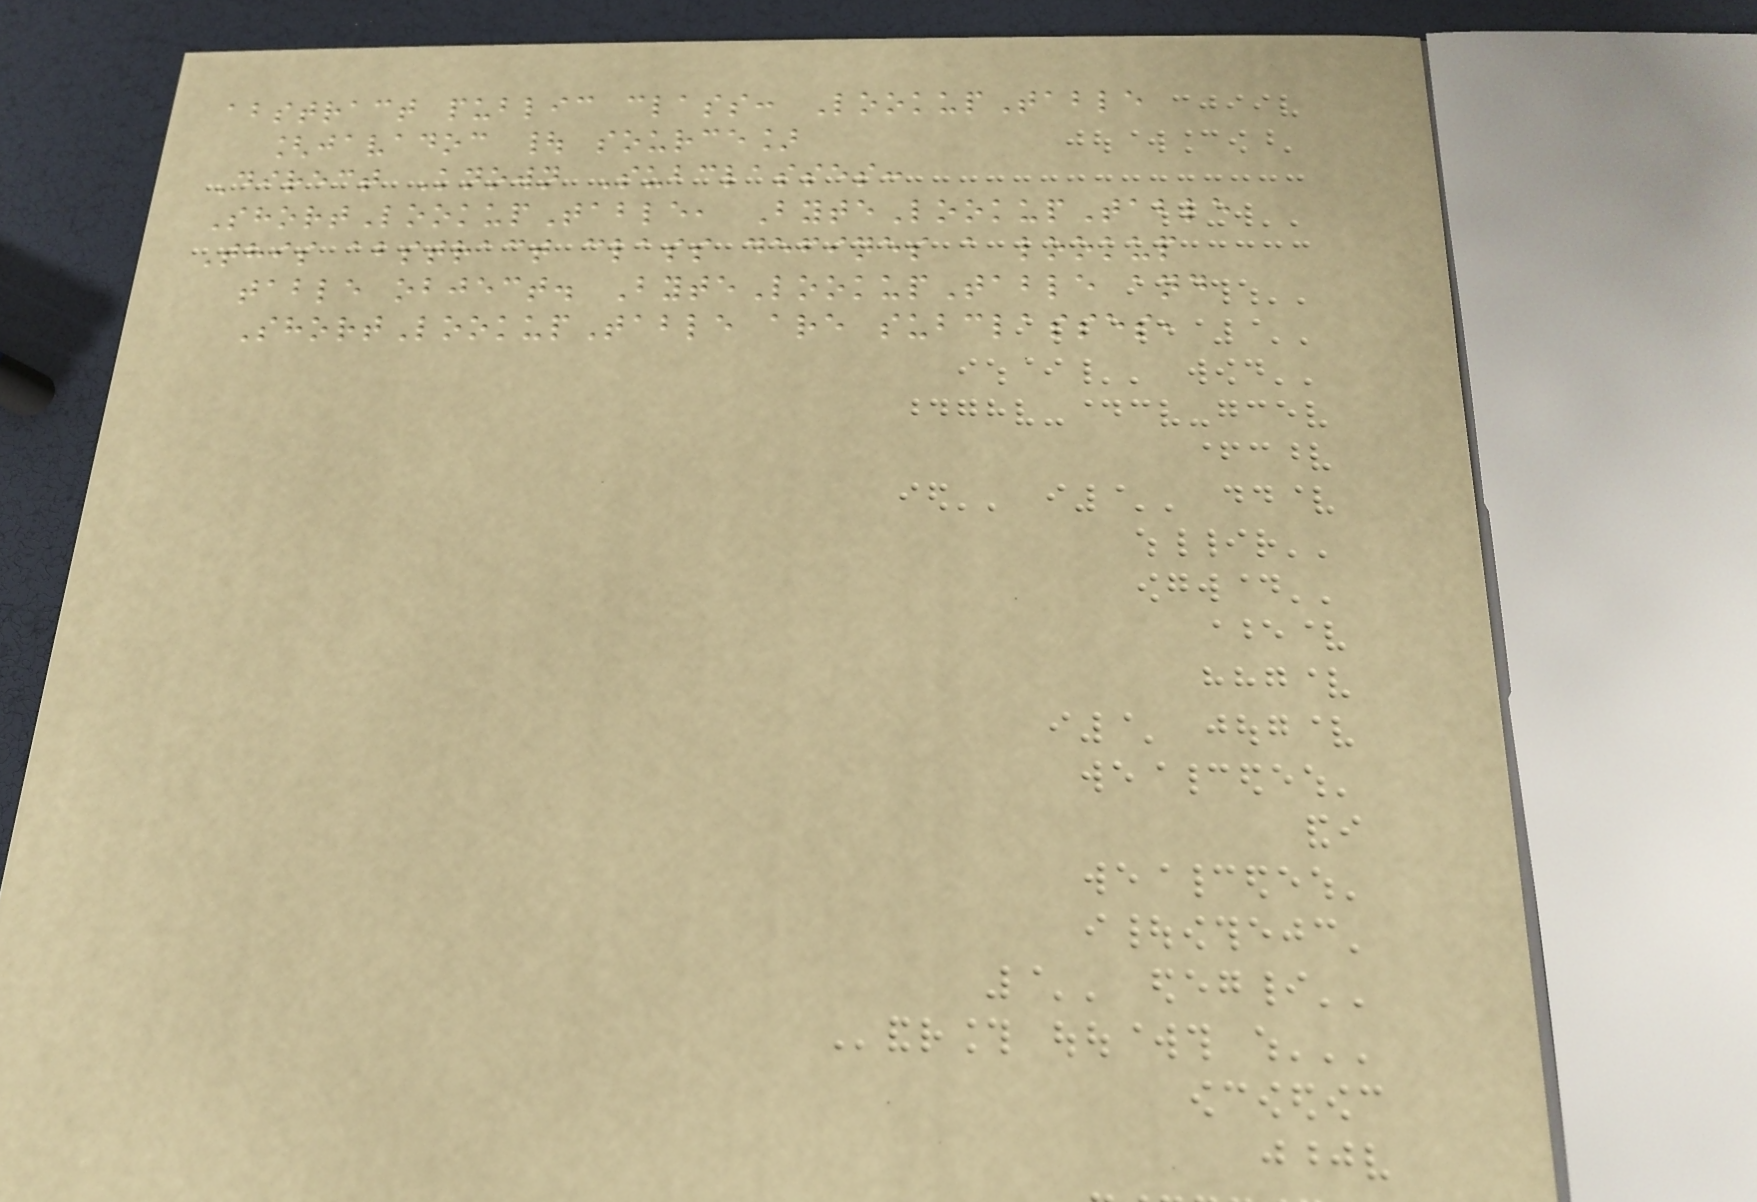abstract public class: LookupTable
[javadoc | source]
Direct Known Subclasses:
ShortLookupTable, ByteLookupTable
This abstract class defines a lookup
table object. ByteLookupTable and
ShortLookupTable are subclasses,
